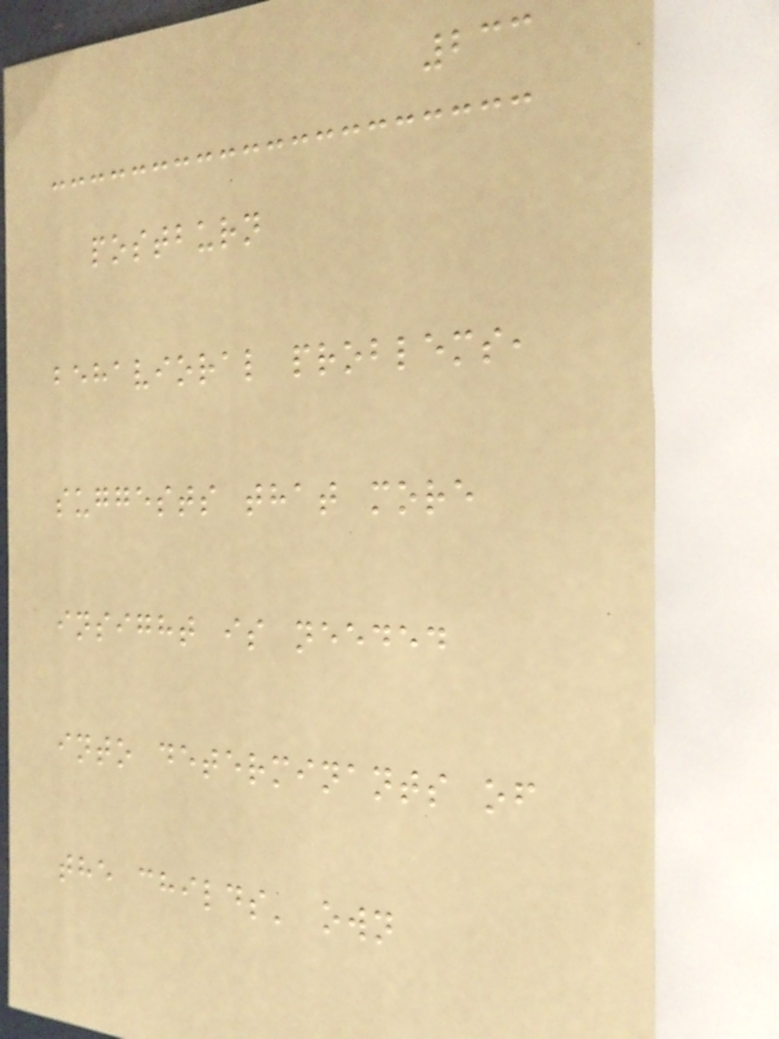233
postburn
behavioral problems,
suggests that more
insight is needed
into determinants of
the childs' own
